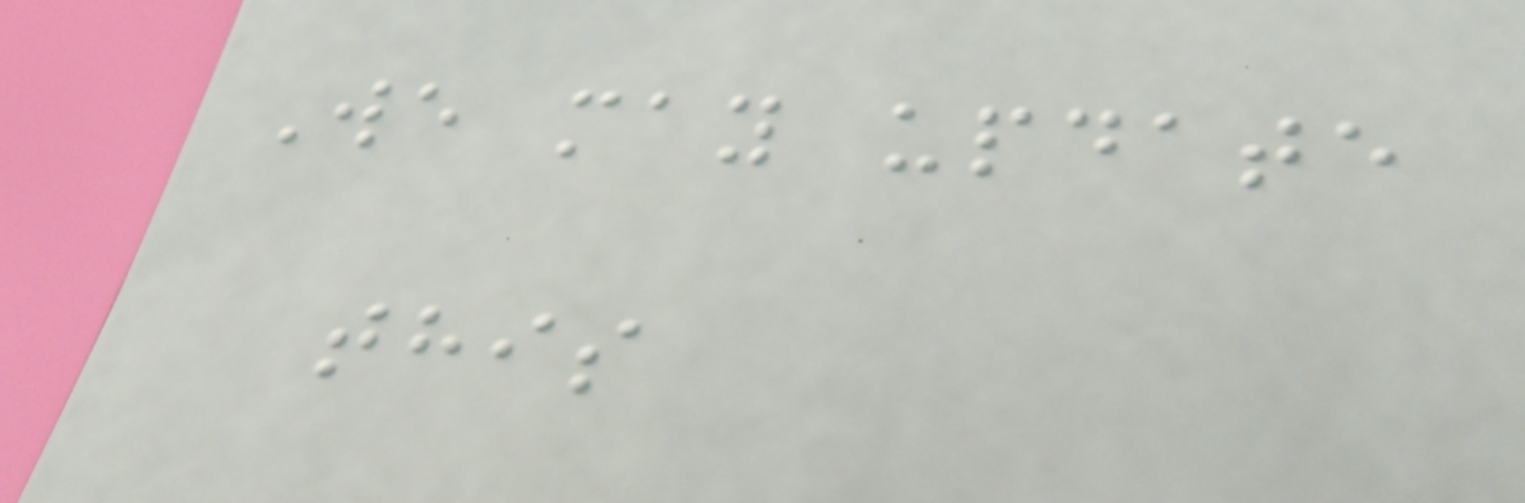We may update
this
